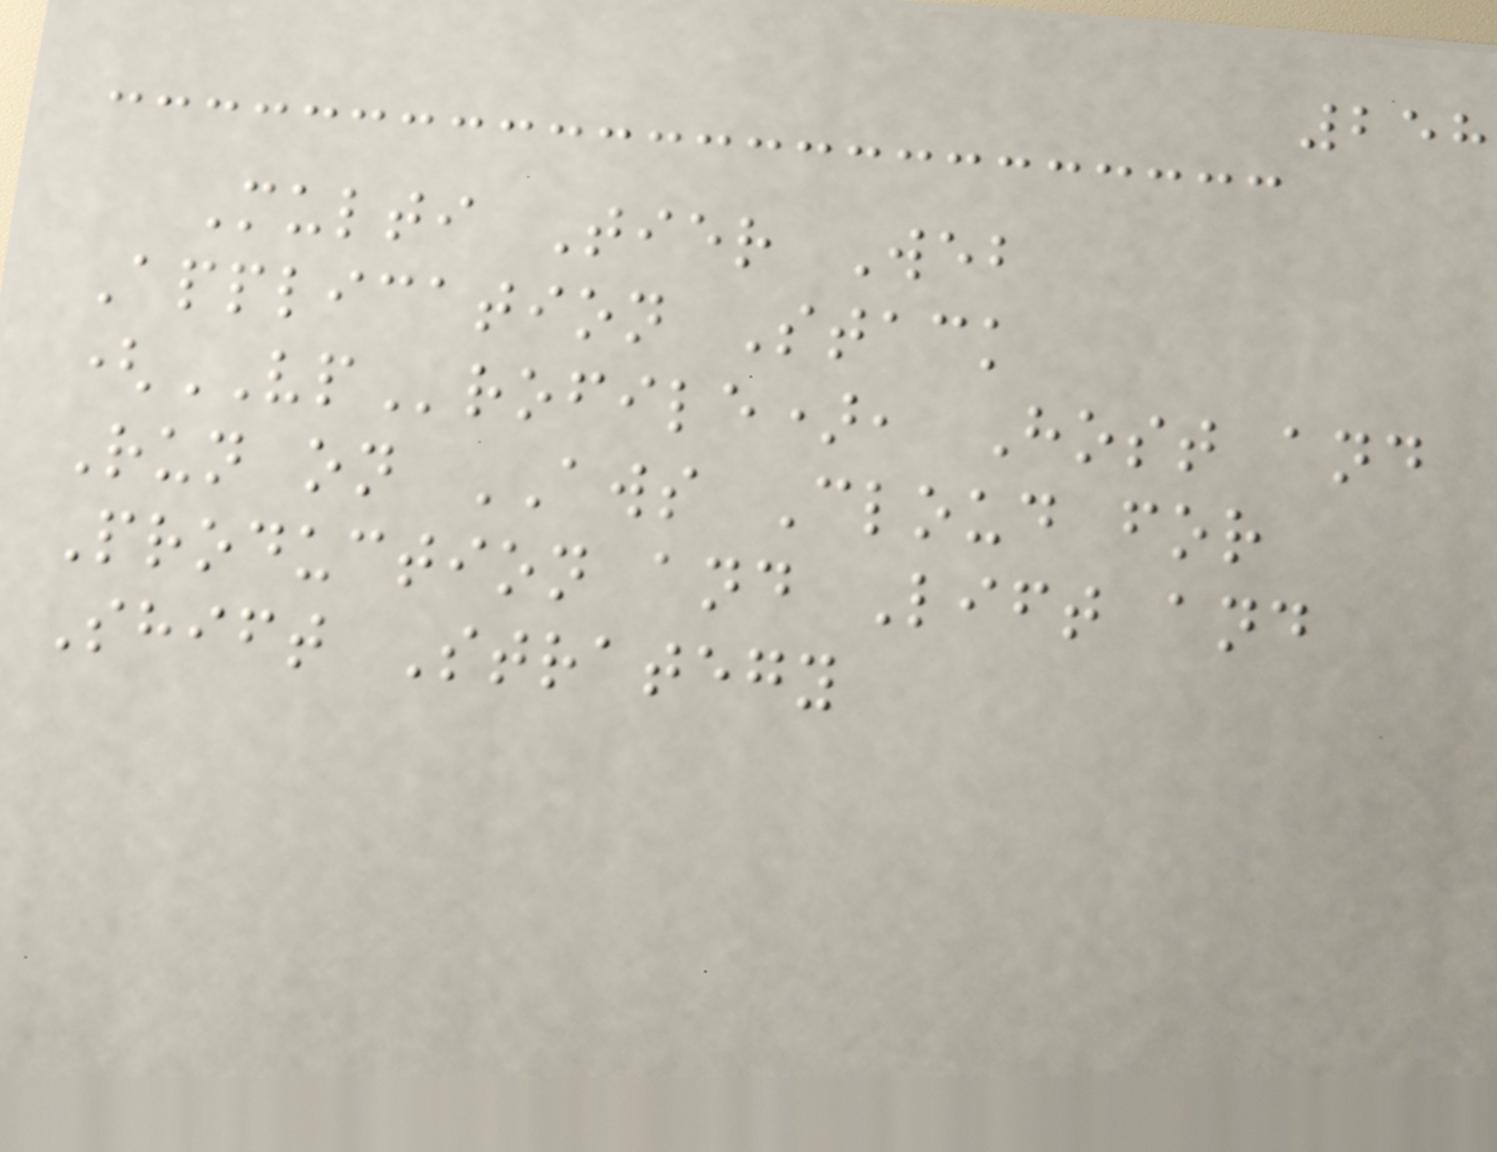258
Multi Tier Web
Application Stack
(VProfile), Host and
Run on AWS Cloud for
Production and Lift and
Shift Strategy
